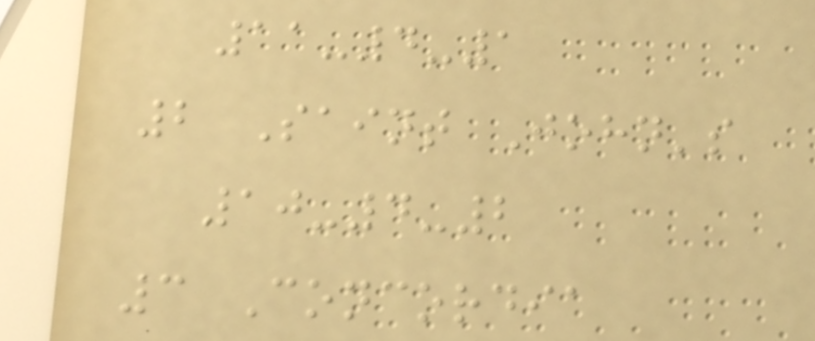11-4-1
2 Saint John's
10-4-2
3 Concordia
